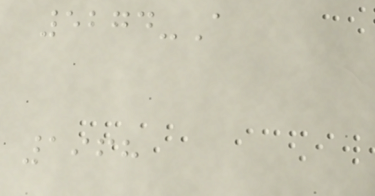5274-A
1968
